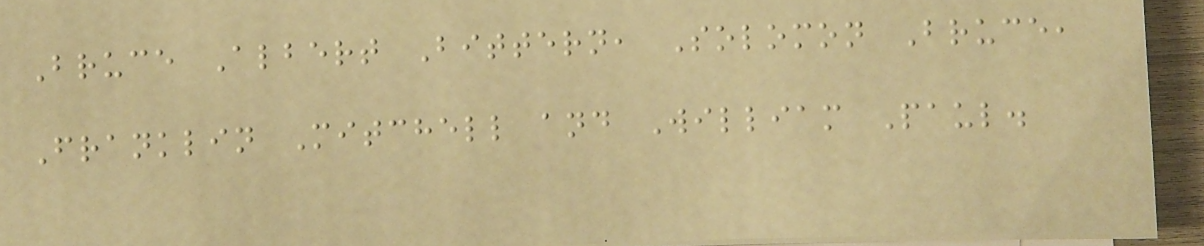Bruce Albert Bittern, Solomon Bruce,
Franklin Mitchell and William Paul.
